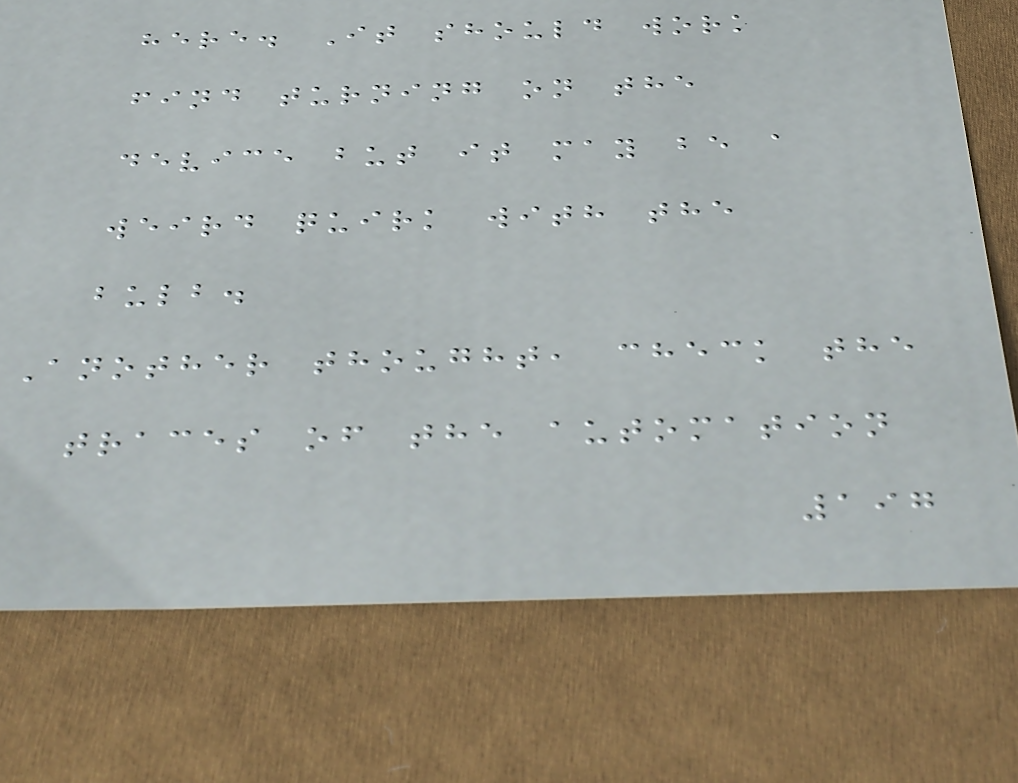here. It should work
find turning on the
device but it may be a
weird quirk with the
bulb.
Another thought, check the
traces of the automation
197
